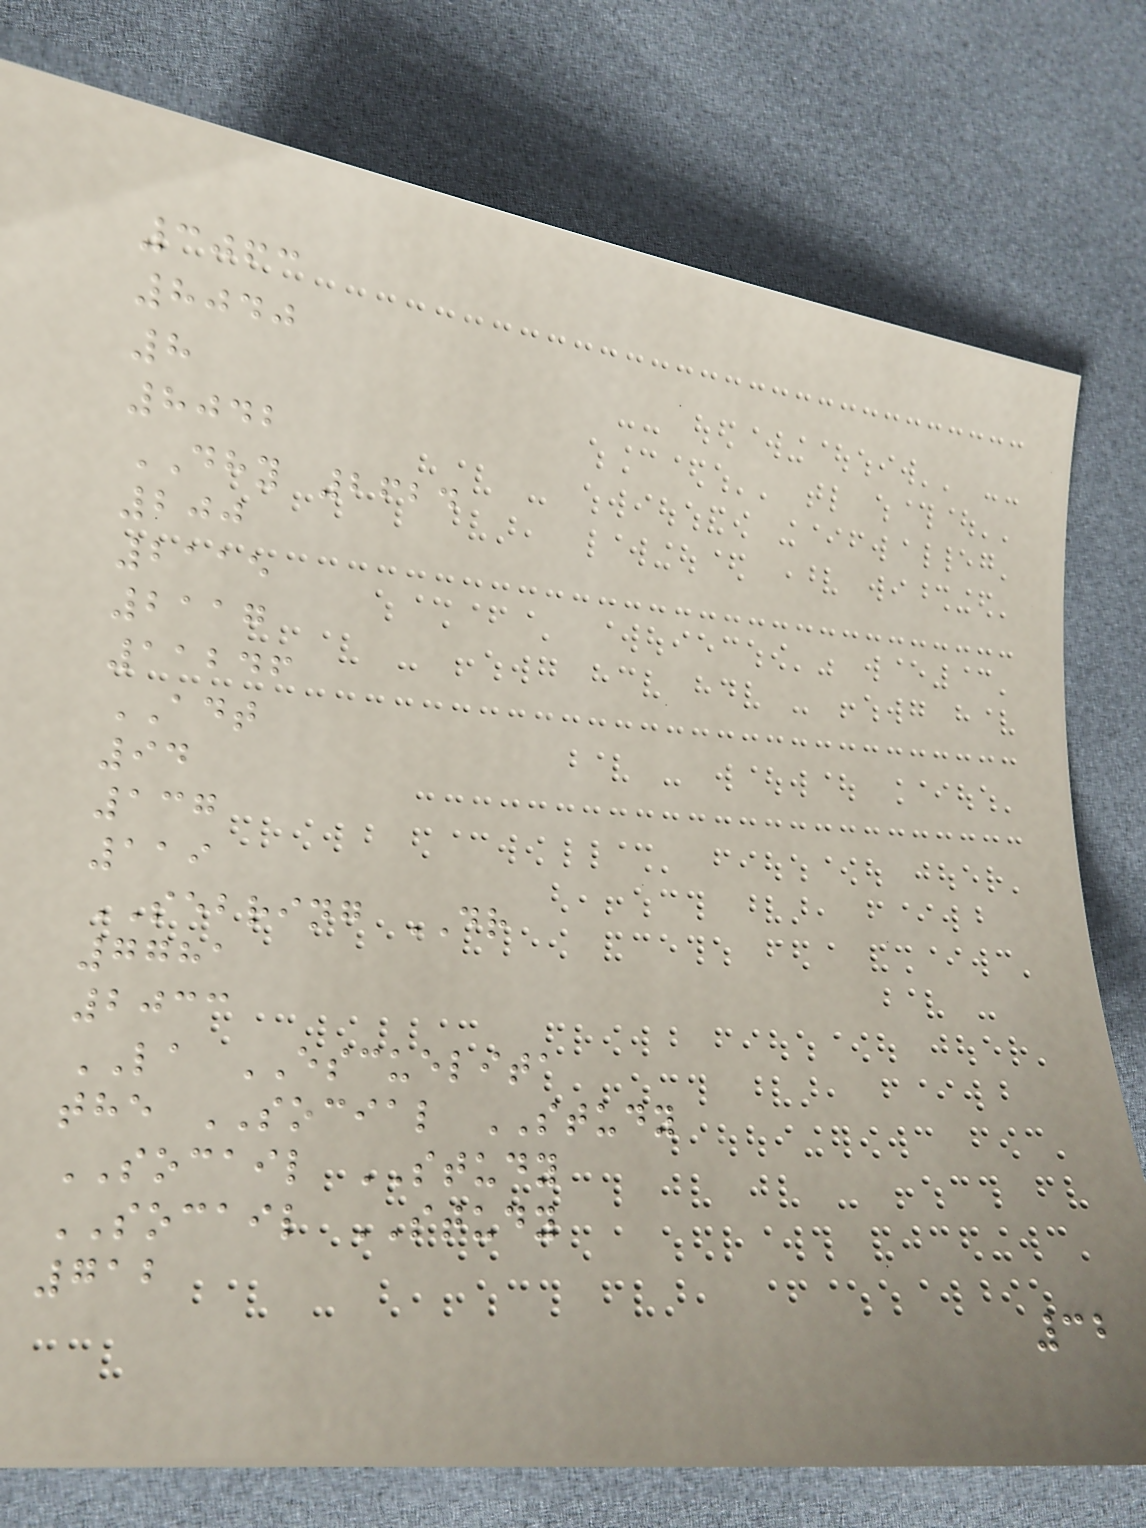3063
8040
8
8042
DHY 2624
200
2115
2117
11246
ADT
94
137
119
SEBRING DR
7781
2033
LA ESCUELITA
the SOCIAL STUDY
SOCAIL STUDY
SOCAIL STUDY
712
32
